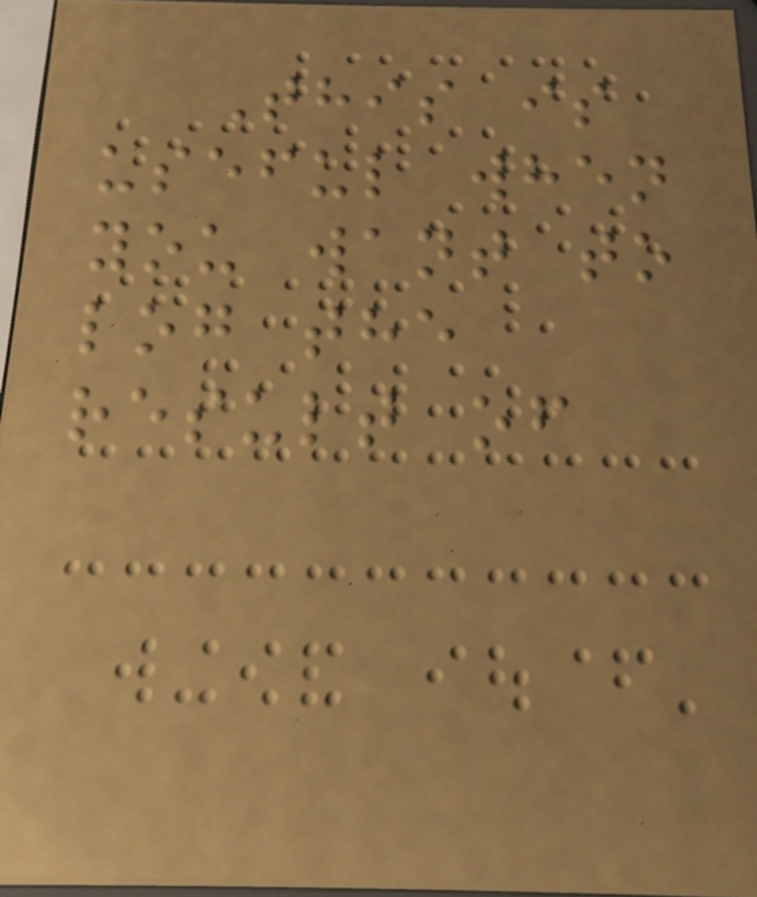This is
useful when
you want to
log the
result of
